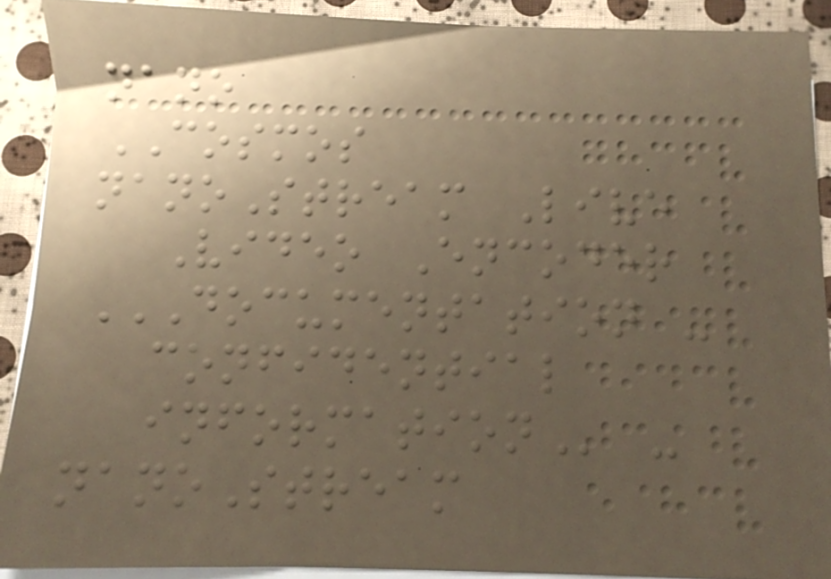nano
COSMOS
nanoStream Live
Video Encoder
DOCUMENTATION -
CONFIDENTIAL
INFORMATION -
nanoStream
